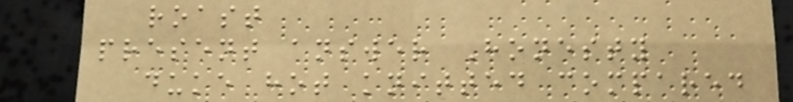roast
present answer Honesty
duke hot knitted compared
